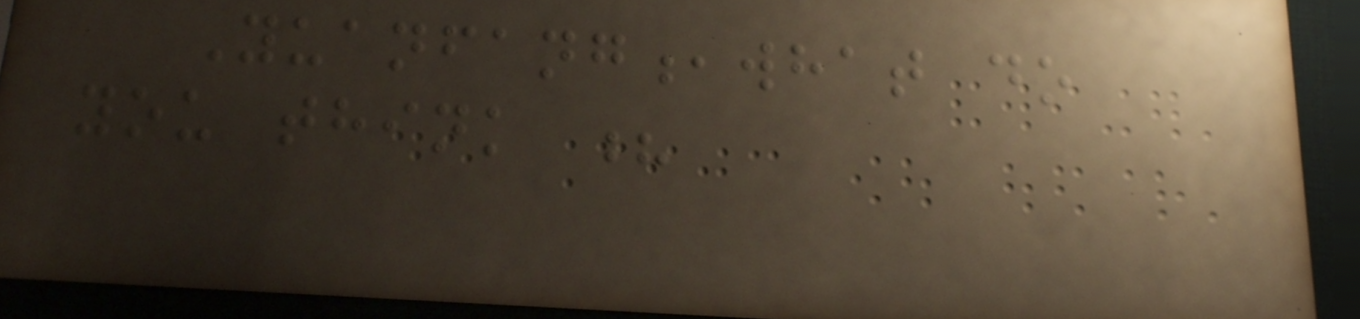Yuanfang,what do
you think ?
